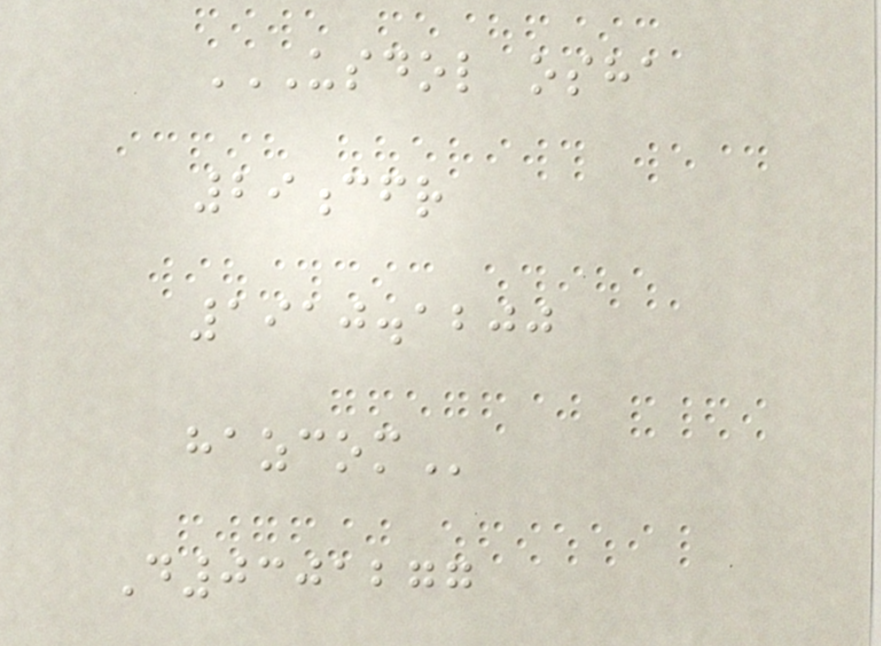USDOL OSHA
29CFR
1910.1200
HAZCOM
D0301277
